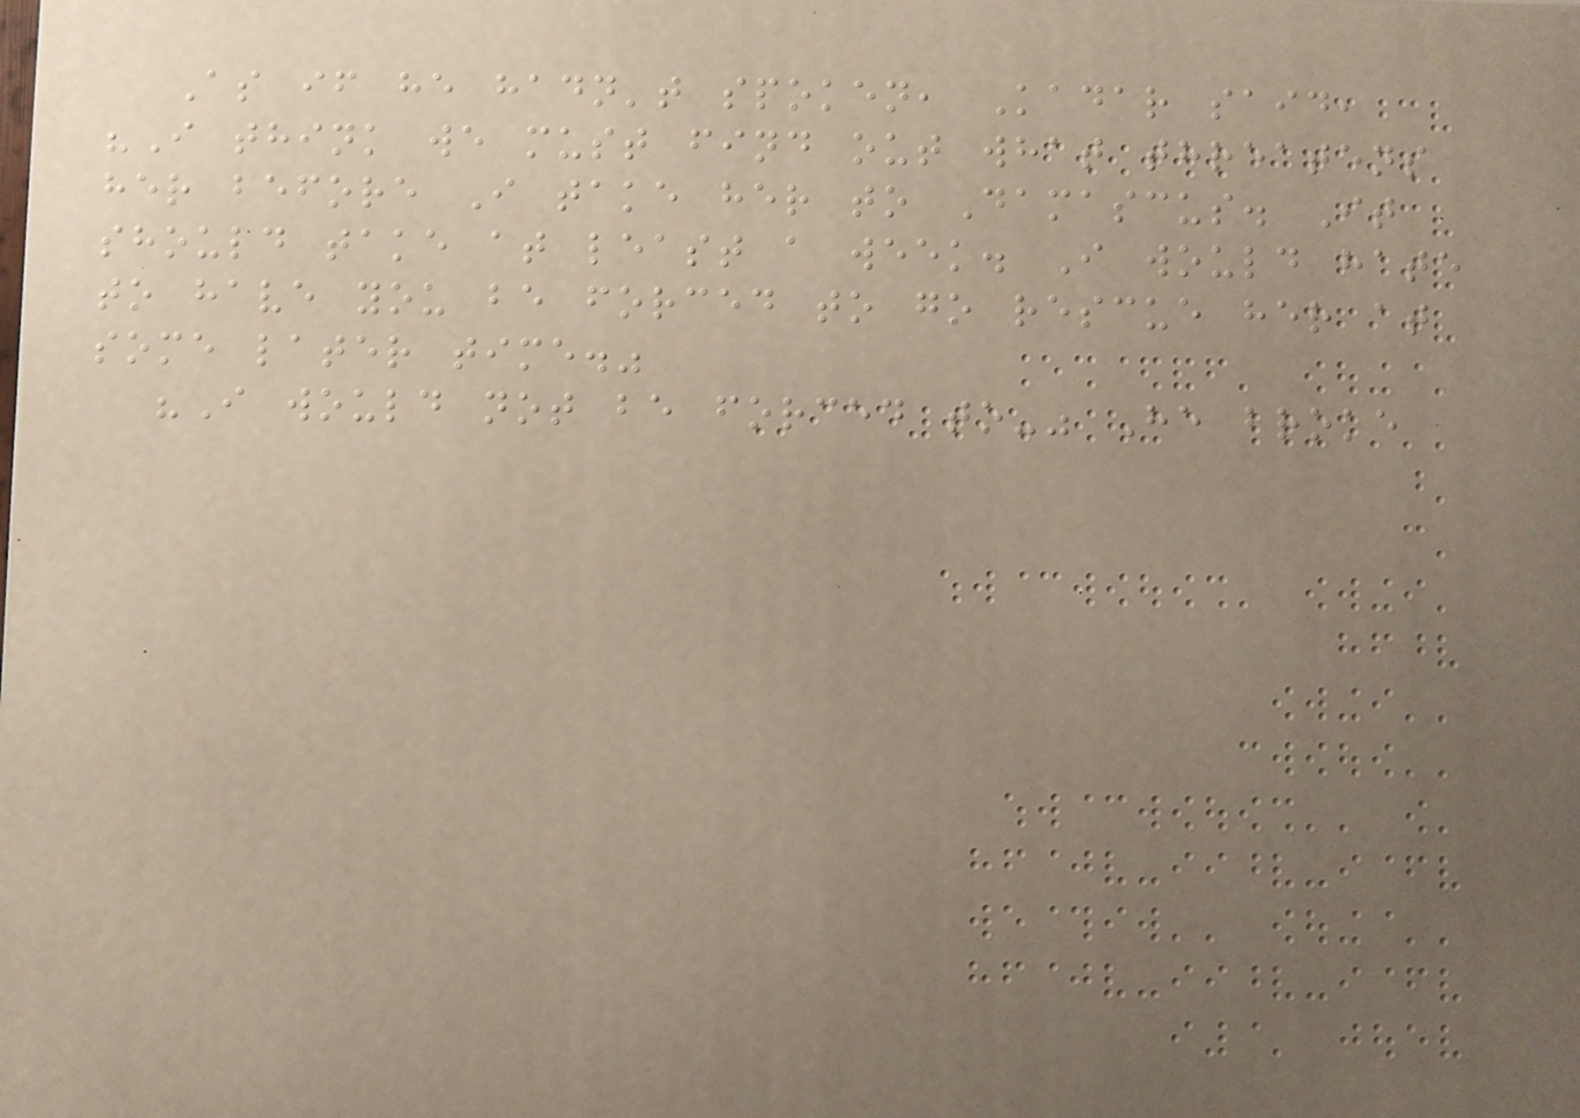As if he hadn't spoken, Kadar said,
"I think we must find out what threatens
her before I take her to Damascus. It
should take at least a week. I would hate
to have you be forced to go rescue her at
some later time."
"I would not be forced to-" He broke
